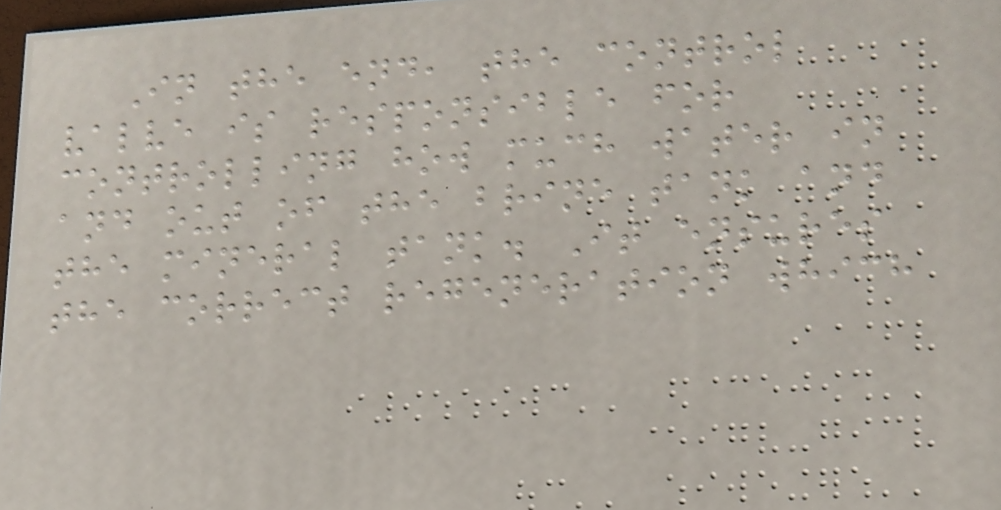In the end, the control
valve is responsible for
controlling how much water in
and out of the brine tank and
the mineral tank. It ensures
the correct regeneration which
